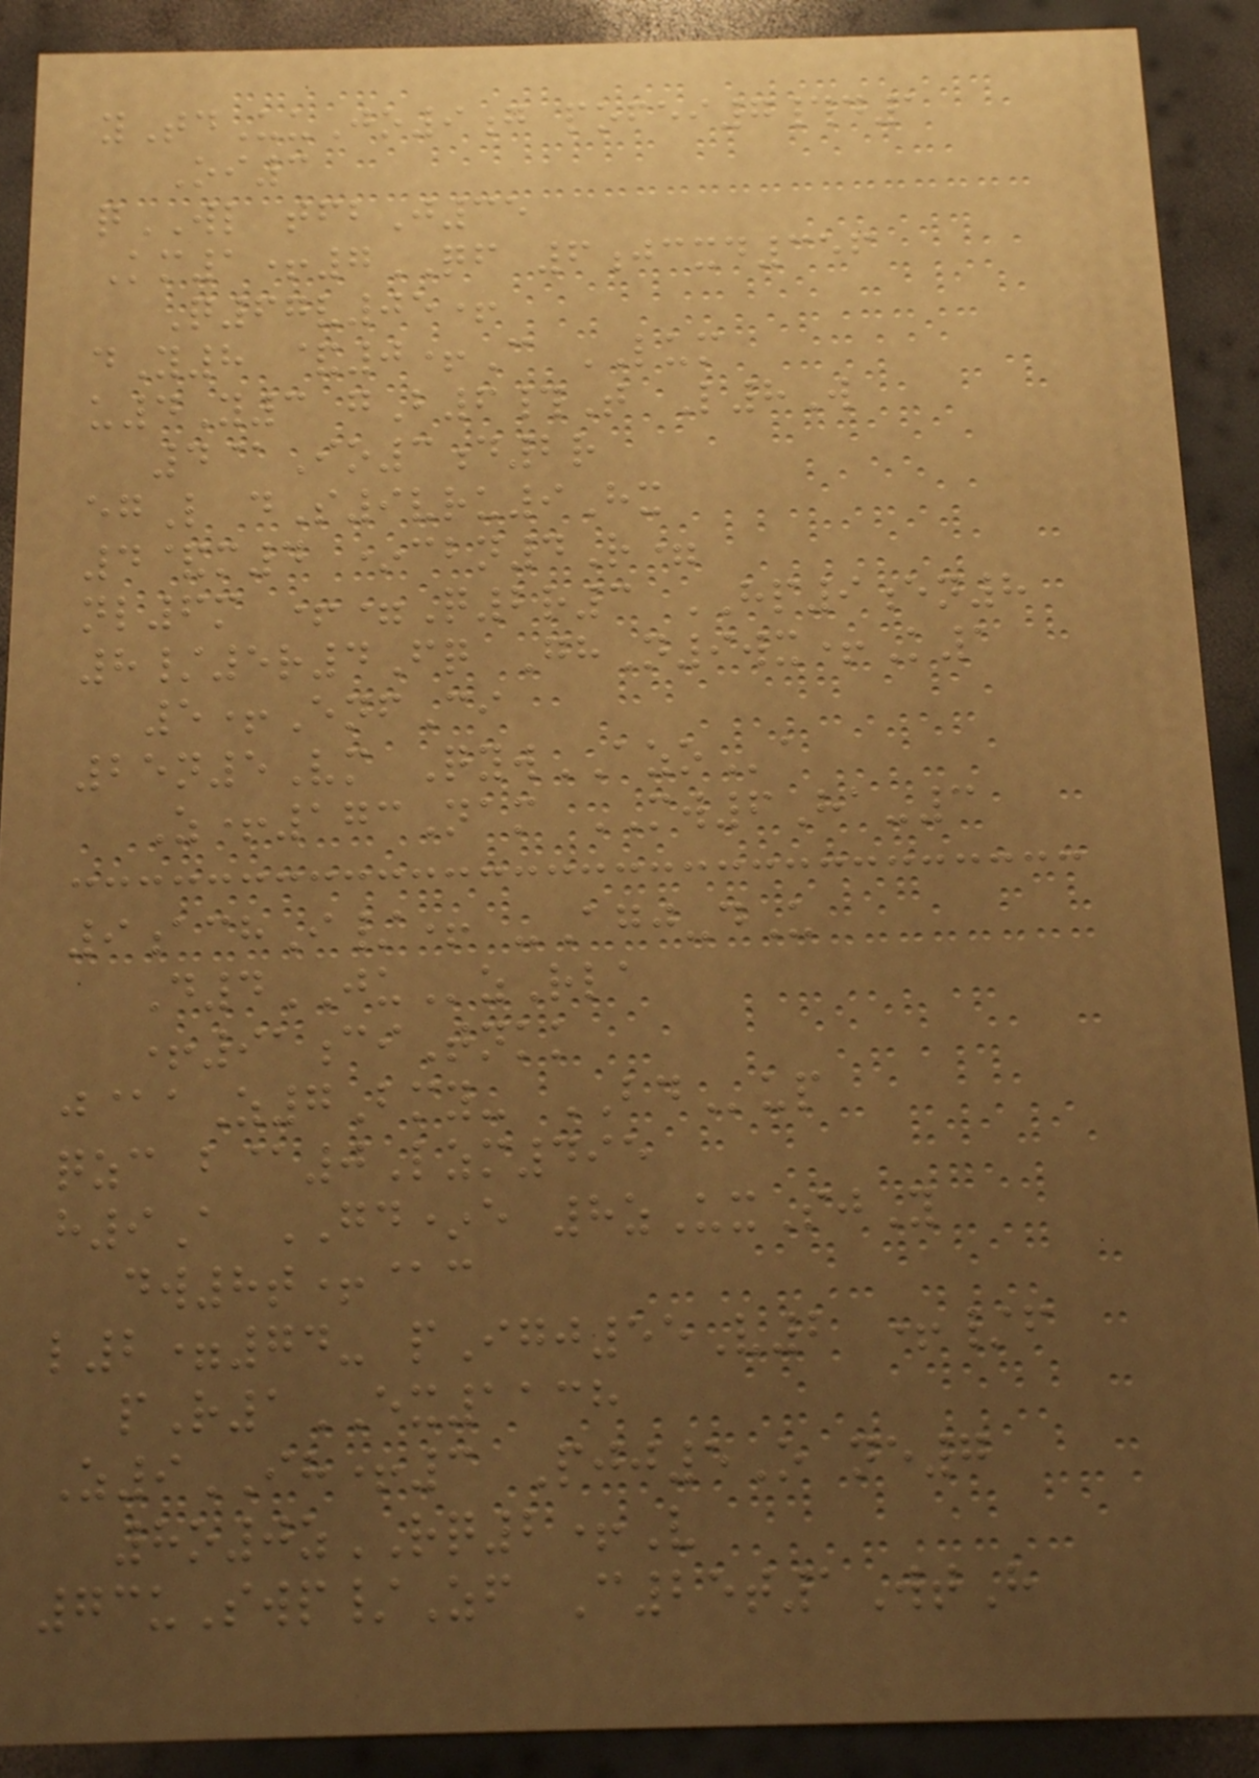yTdUuJo9g pofei7#d1
Oi3
qWL tfbJ35
Km1+7QF 6jcxd356
Q67v05+
dY8 &0+C LUM
u4Y3 gB6#T L8W
4@Io3d2r
egL dS9vru9Hx
4&m4 *cbn4R=
nl6m +=Q2r3 HP9en8
8/5r4Fq GhN9wx+K1
5+EnfCi
25n5Vm QywAZOa
Z+173Nam MW6Ha-3
9achI/+ -Agj-dU
D4JUzRla
+91ciTnkk
j@aZ7Bmy- BDup
qzc b@0Lzm495
h9A GD*e 8zUxSjY
dw8t+@c
l2=74- pIgj55V2 +/f
pR1EX1138
Z9IH+3 Pjj5O ne7
8o0zRQ2+V
73uSwp/Zf C25t1WtH
